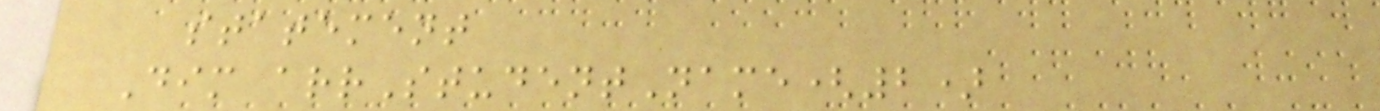statement
Dim arrStudentName(2)
